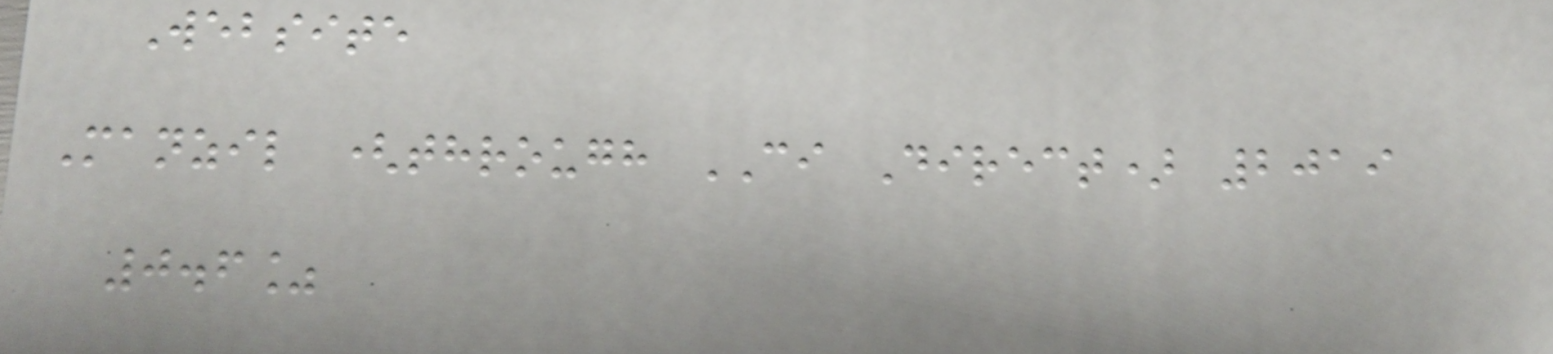Website
Manzil (through CI Direct) 2019
0.6%
